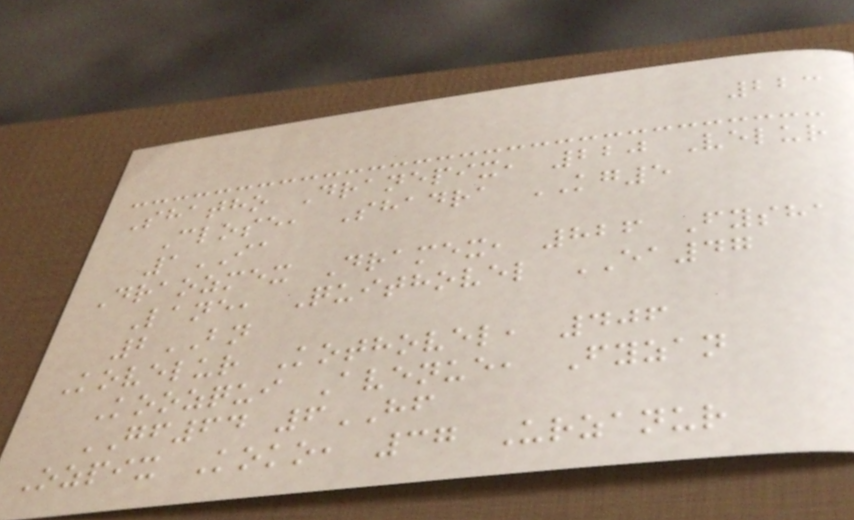223
Shatho Dranepix, 220 Velur
Close, Shadra KG5
1IA
Draozmex Dramex, 826 Fysha
Lane, Quithovel EA47
2BN
Kovelur Kothovel, 406
Koozqui Avenue, Fyzan
GF64 6HF
Ozpix Koko, 37 Urzanur
